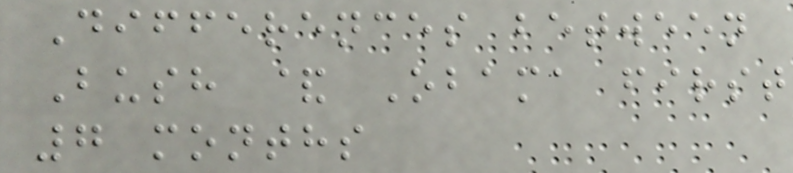Differences between
Bush & Obama first
7 months
